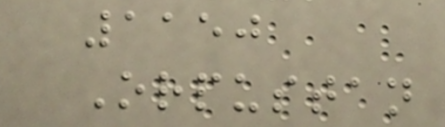1150
Orpustan
